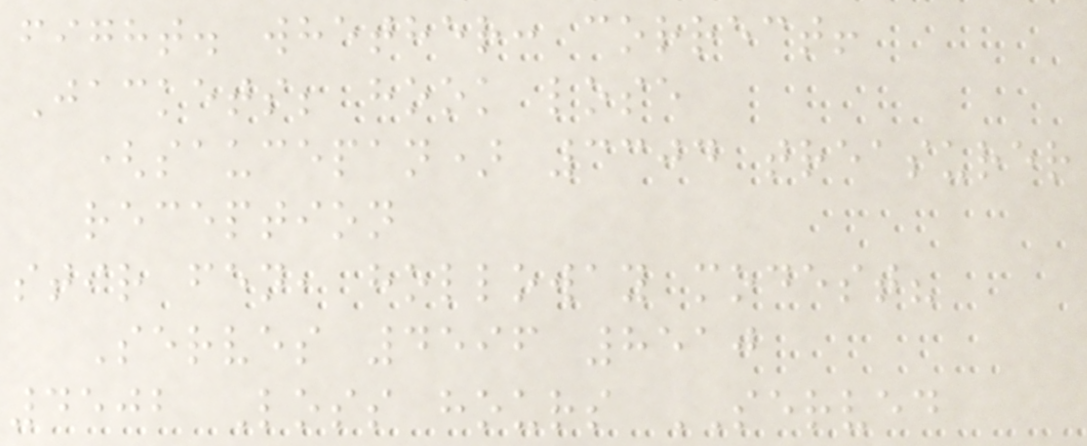fight. whether: correct!
Jackets; hook lose
(saucepan) 3304 treasurer
reception
stir fen, holloway modest?
Serves 4596 8510
4502 Loss hours SERVED
